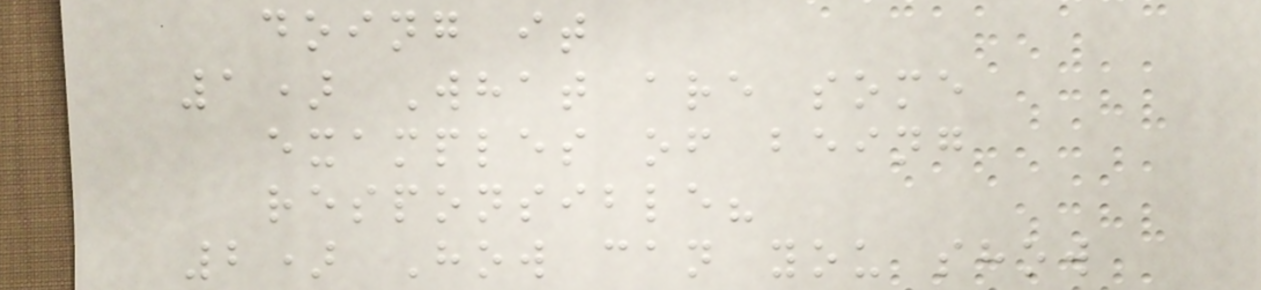doing it
1) What are some
examples of being
responsible?
2) How can you show
